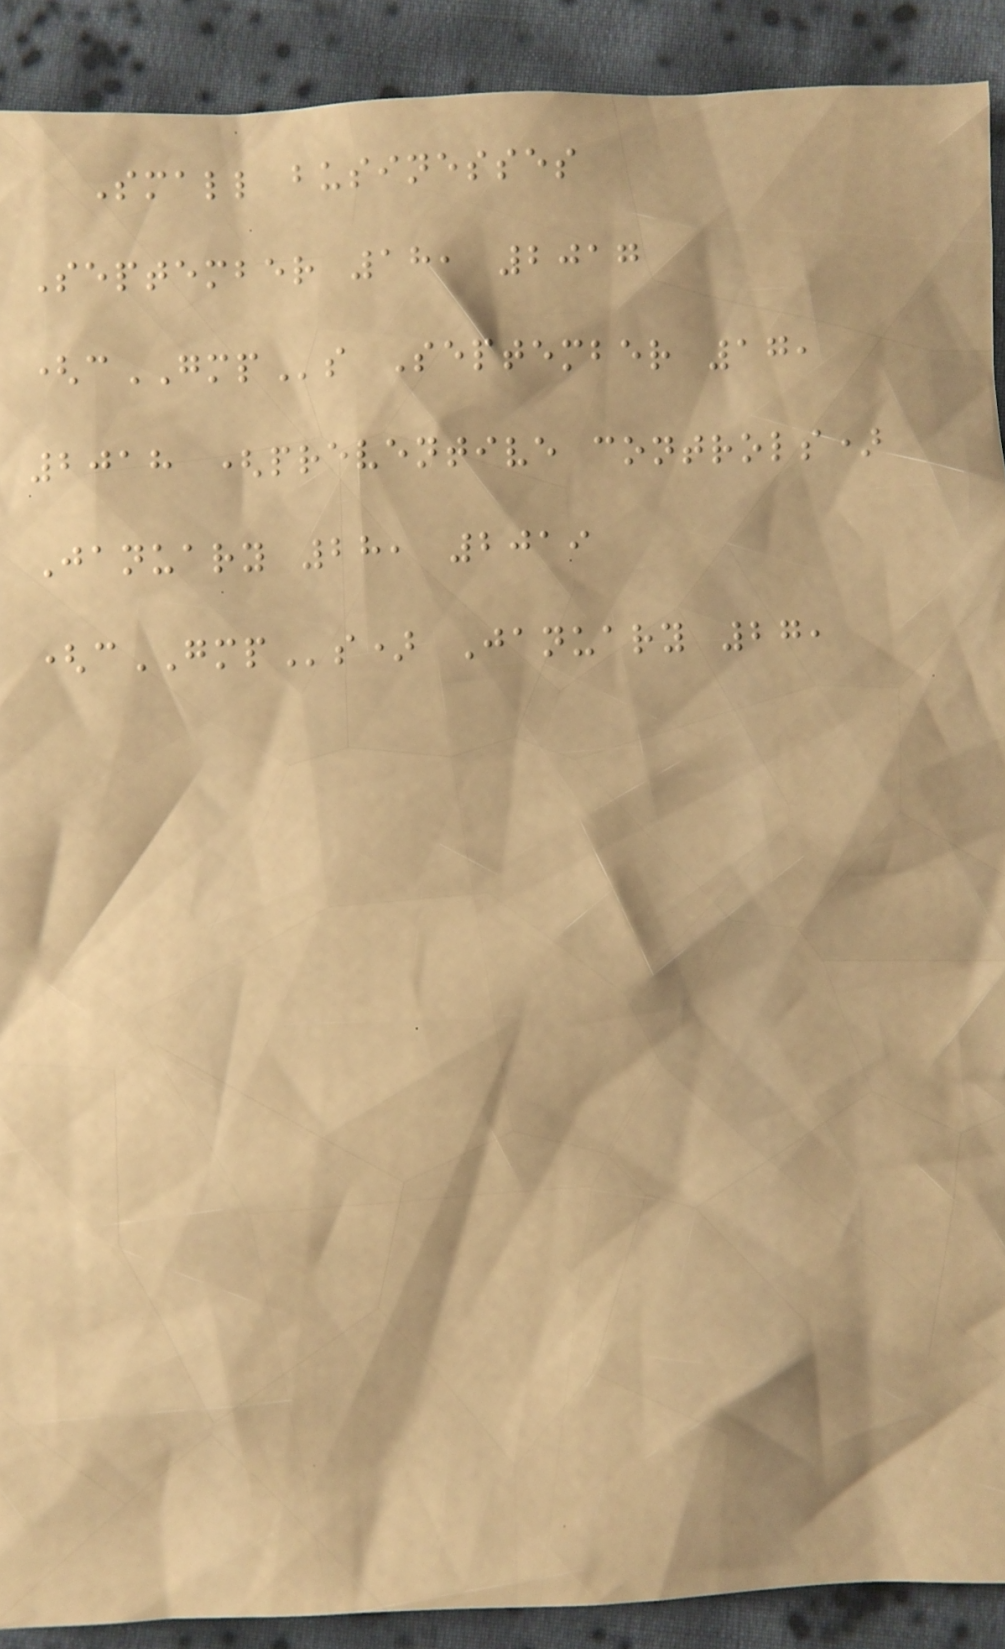Small businesses
September 18, 2017
(cGMPs September 17,
2018 (preventive controls)
January 28, 2019
(cGMPs) January 27,
